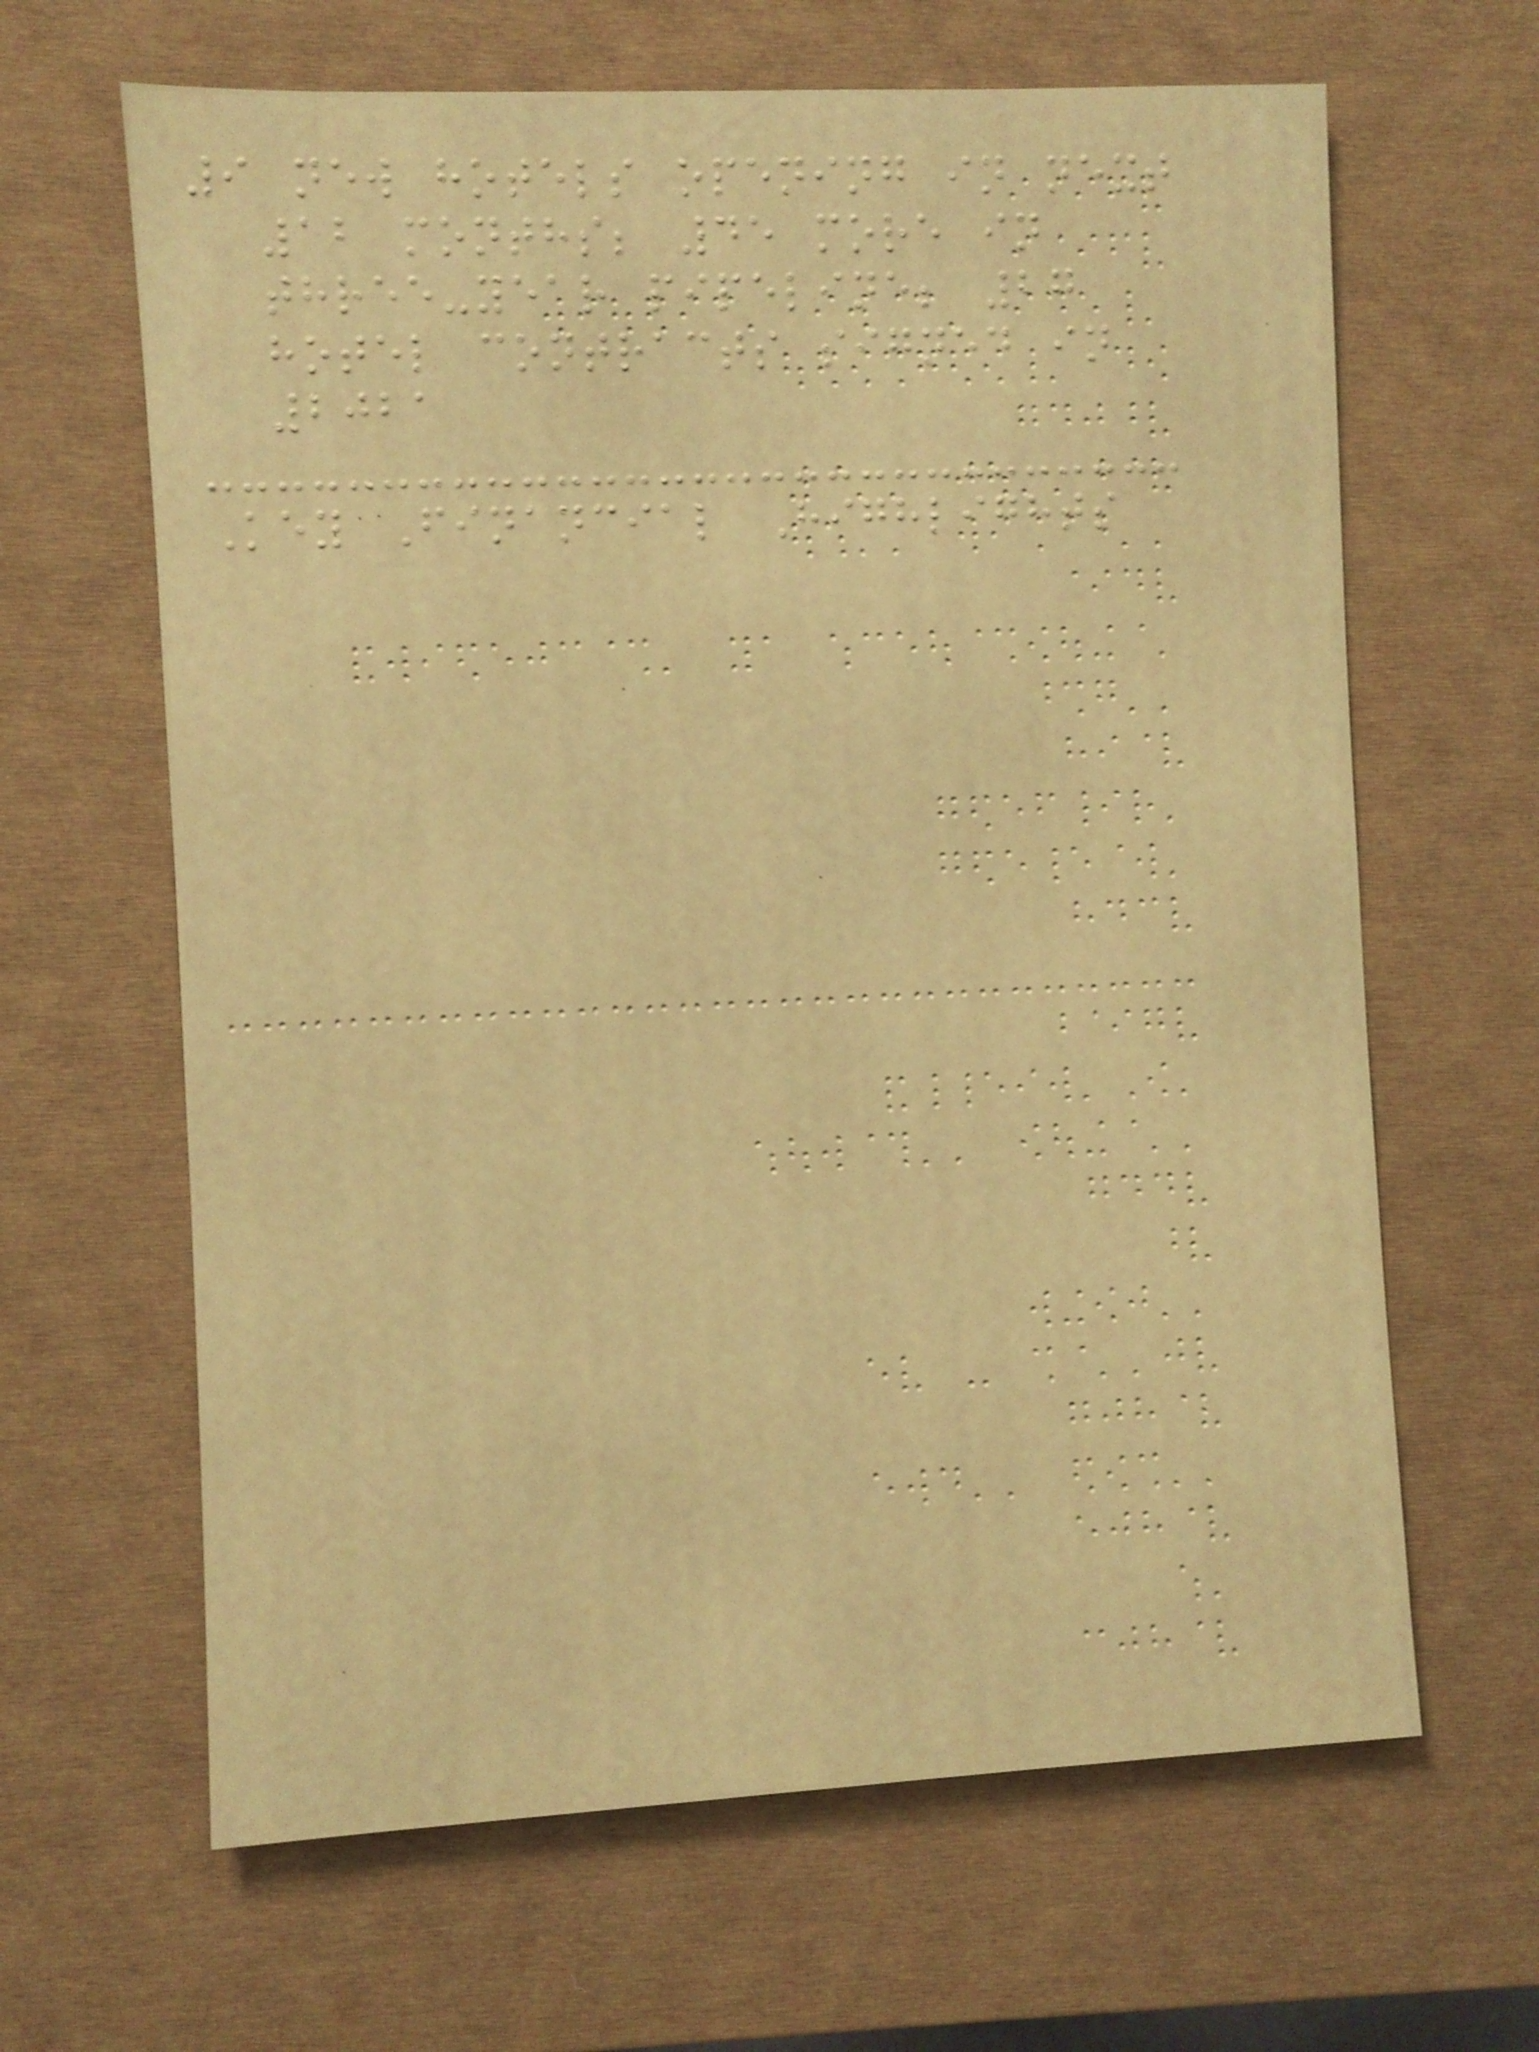9 new hotels opening in next
12 months; 45 more in
three-year pipeline; 27
hotel contracts signed in
2021
Key Financial Highlights
